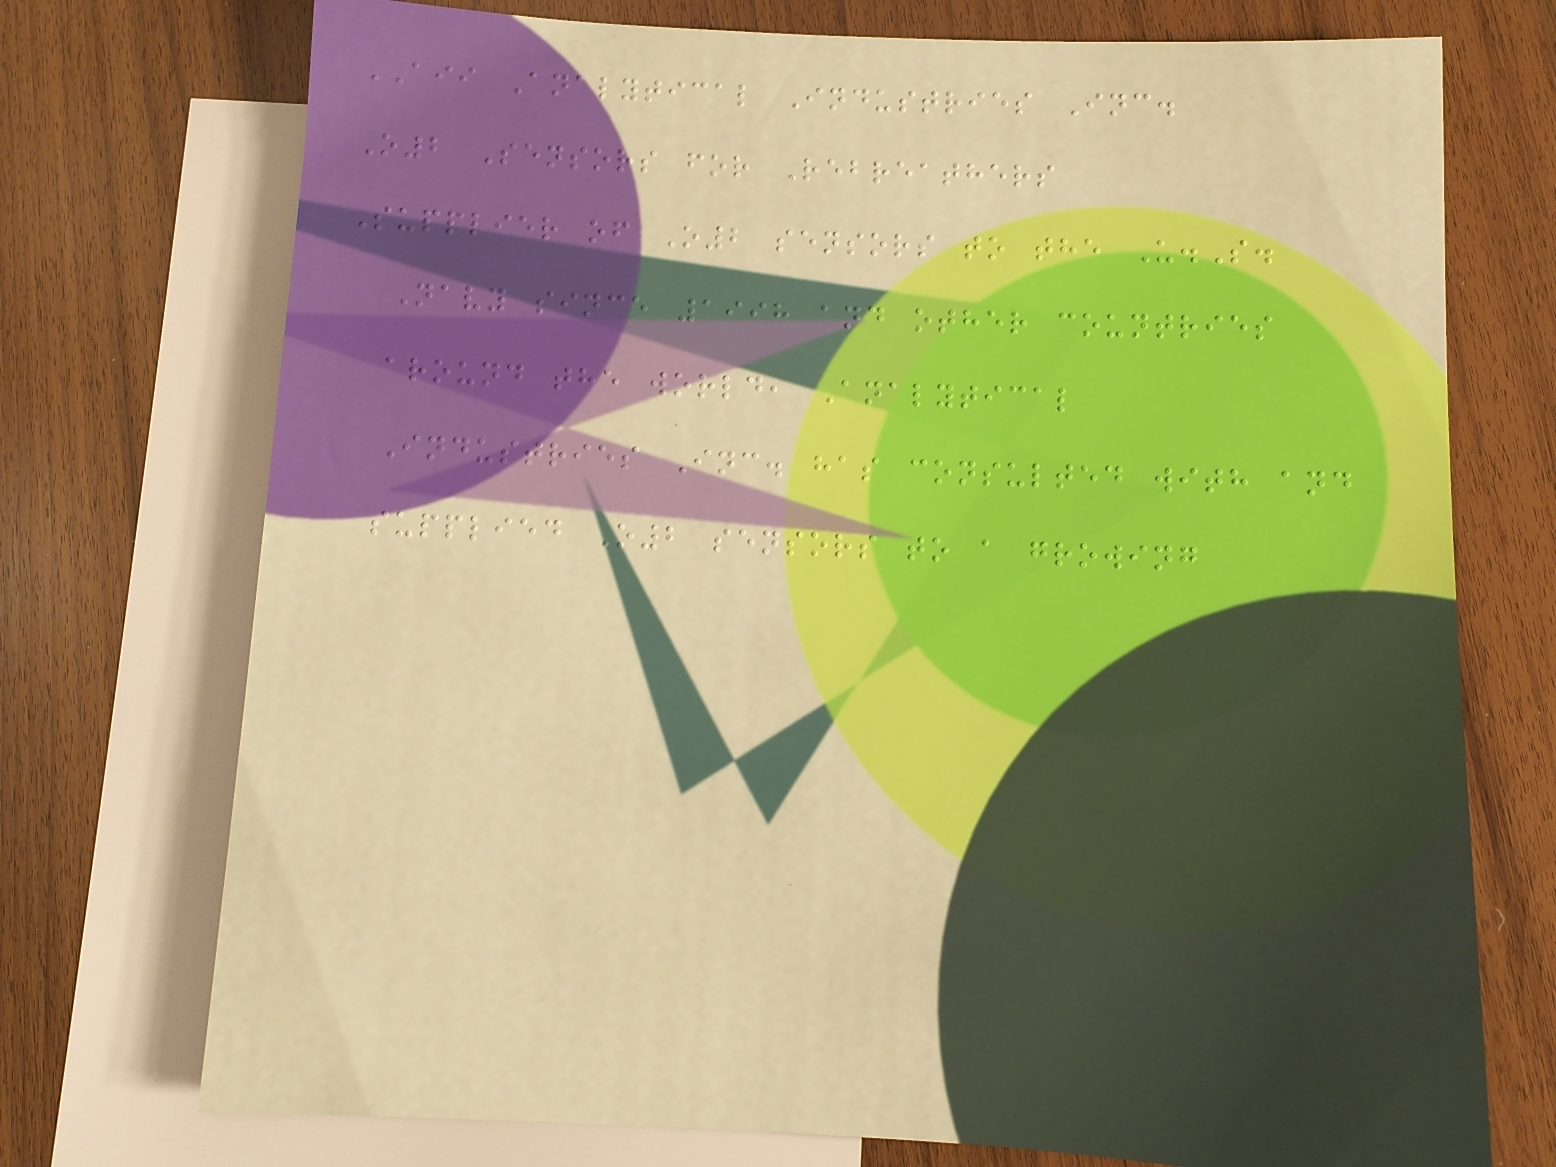AII Analytical Industries Inc.
O2 Sensors for Rebreathers
Supplier of O2 sensors to the U.S.
Navy since 1998 and other countries
around the world, Analytical
Industries Inc. has consulted with and
supplied O2 sensors to a growing
